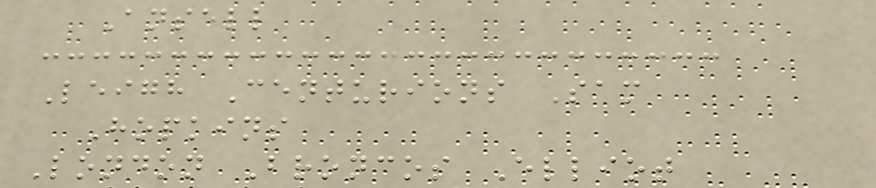Ansell
Leigh Centurions Sam
Hopkins
London Broncos Elliot
